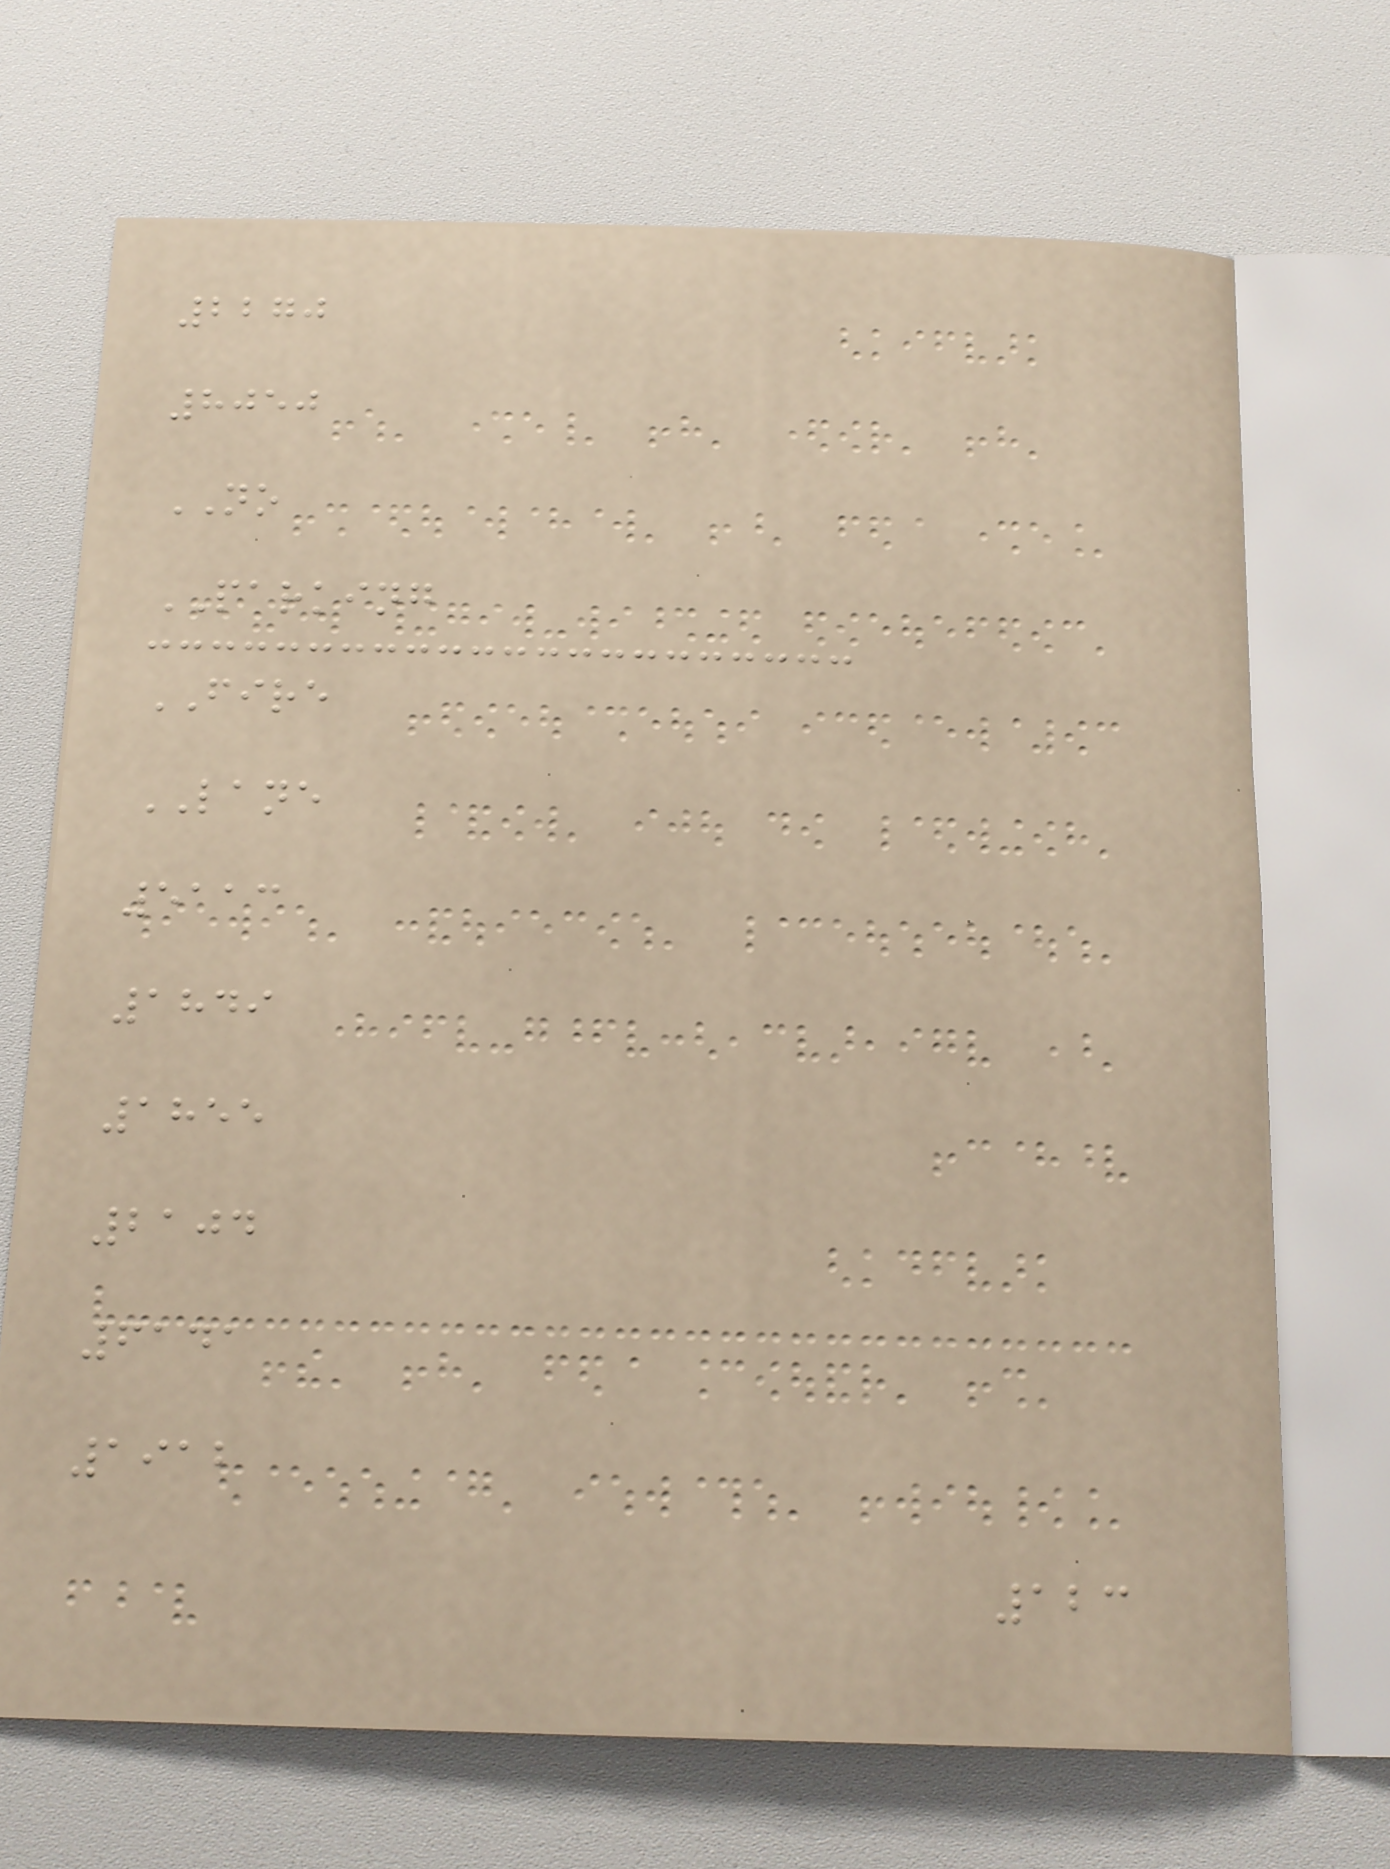2270
8050
NO
PARKING
FIRE
LANE
5113
1849
1855
2104
6141
1912
123
